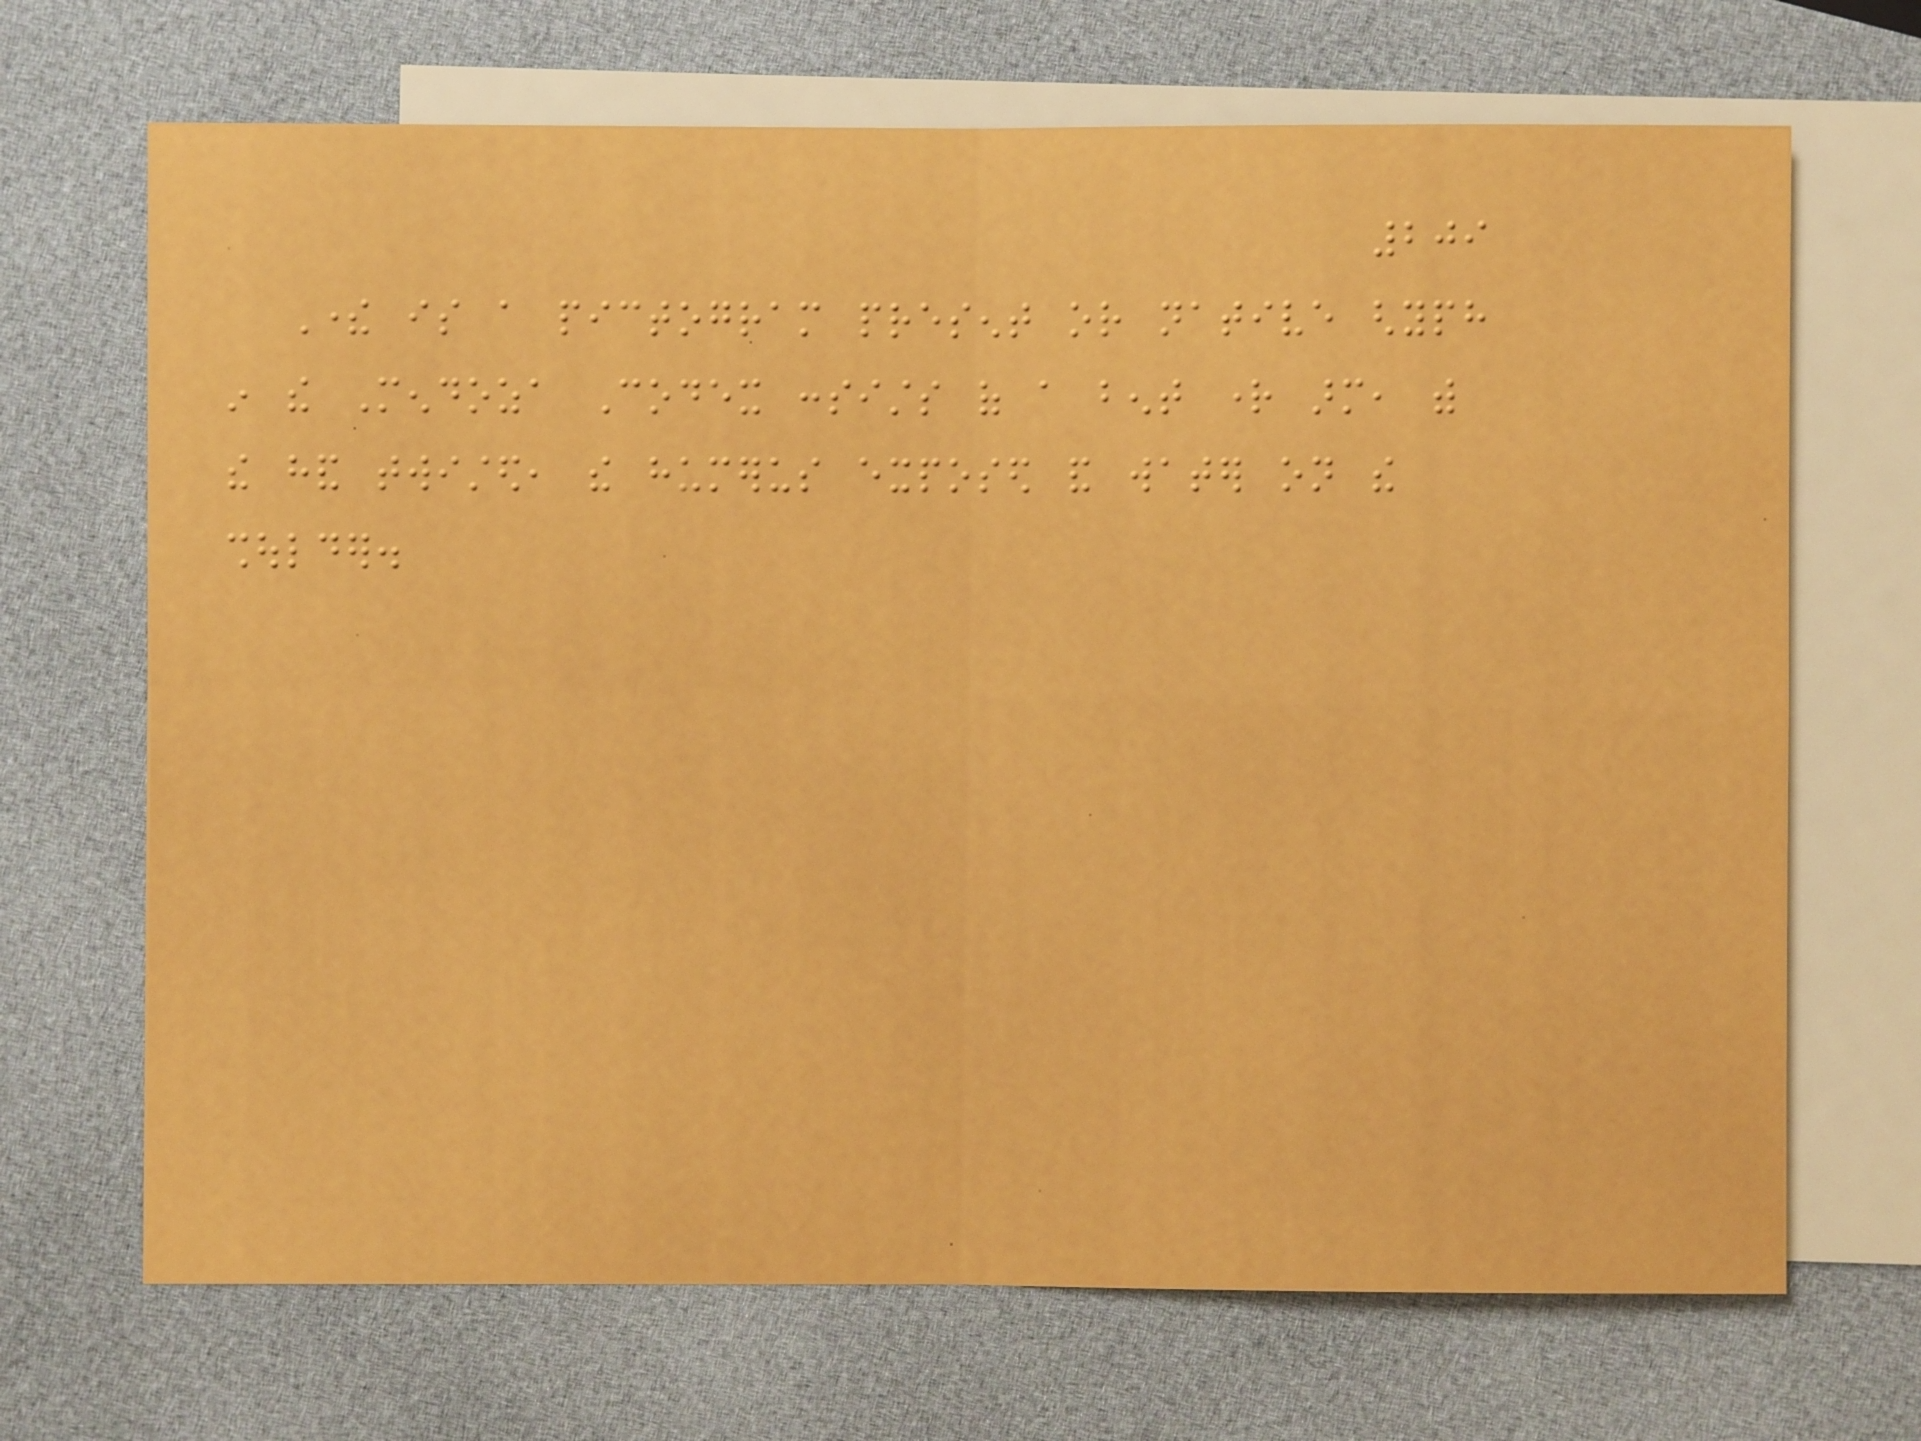209
There is a pictogram present or native ghyph
in the Mendoza Codex consists of a bent right arm, with
the hand twisted, the humerus exposed and water on the
shoulder.
